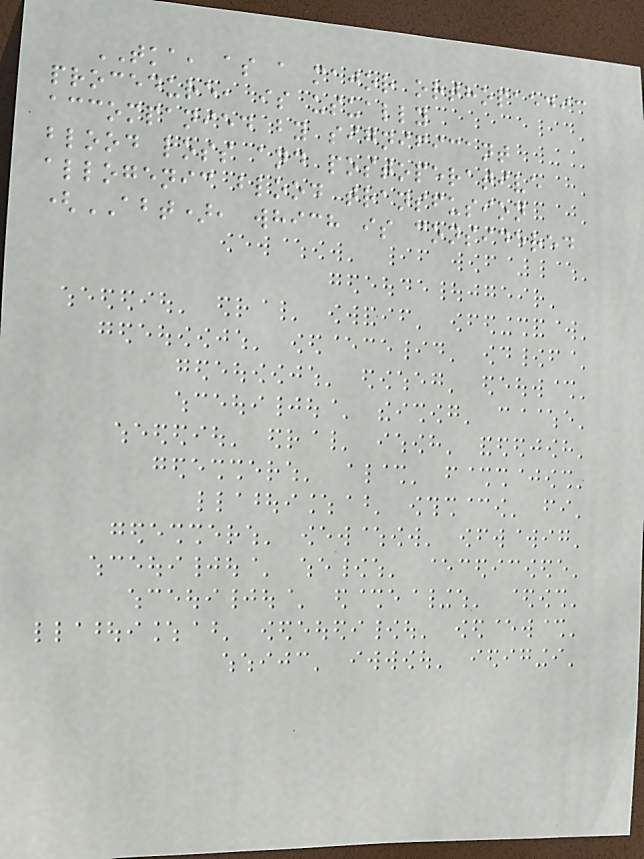TKA, as a major orthopaedic
procedure, is usually
accompanied by significant
blood loss and postoperative
allogenic blood transfusion
(ABT), which is considered
